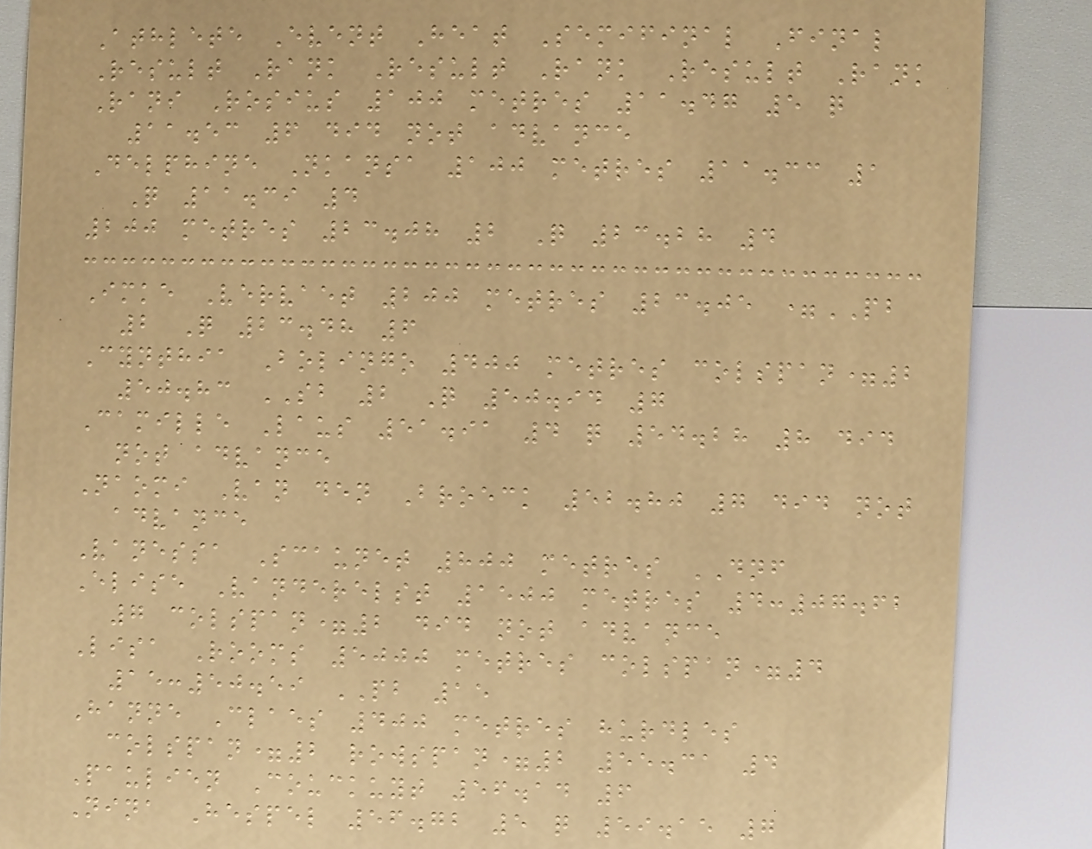Athlete Event Heat Semifinal Final
Result Rank Result Rank Result Rank
Rani Rosius 100 metres 11.47 5 q
11.53 6 did not advance
Delphine Nkansa 100 metres 11.33 1
Q 11.39 4
200 metres 23.08 2 Q 23.28 4
Imke Vervaet 200 metres 23.05 =PB
2 Q 23.48 6
Cynthia Bolingo 400 metres colspan=2
50.83 SB 2 Q 50.94 7
Camille Laus 51.91 4 q 54.28 8 did
not advance
Naomi Van den Broeck 52.80 7 did not
advance
Vanessa Scaunet 800 metres DNF
Elise Vanderelst 1500 metres 4:07.62
7 colspan=2 did not advance
Lisa Rooms 5000 metres colspan=4
15:50.59 PB 15
Hanne Claes 400 metres hurdles
colspan=2 rowspan=2 55.31 4
Paulien Couckuyt 56.14 6
Nina Hespel 56.72 5 q 59.15 7
